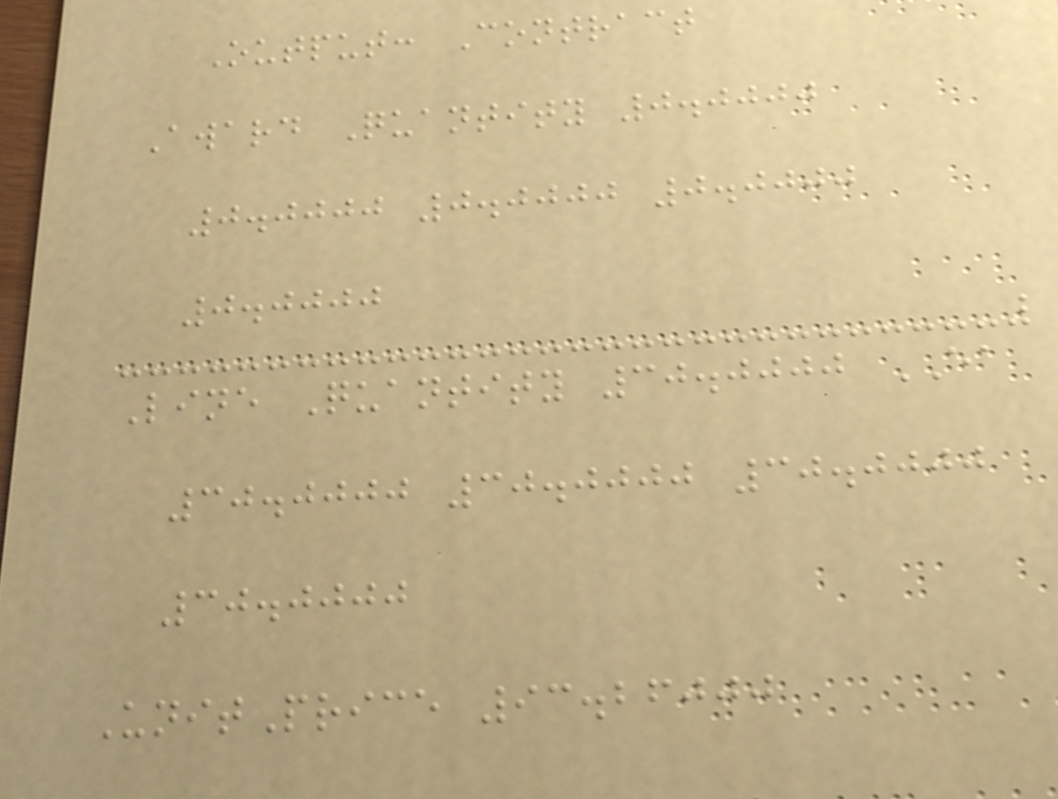Output: Contract
Award Quantity 0.0000
0.0000 0.0000 0.0000
0.0000
Line Quantity 30.0000 EA
30.0000 30.0000 30.0000
30.0000
UnitPrice 93.26000
